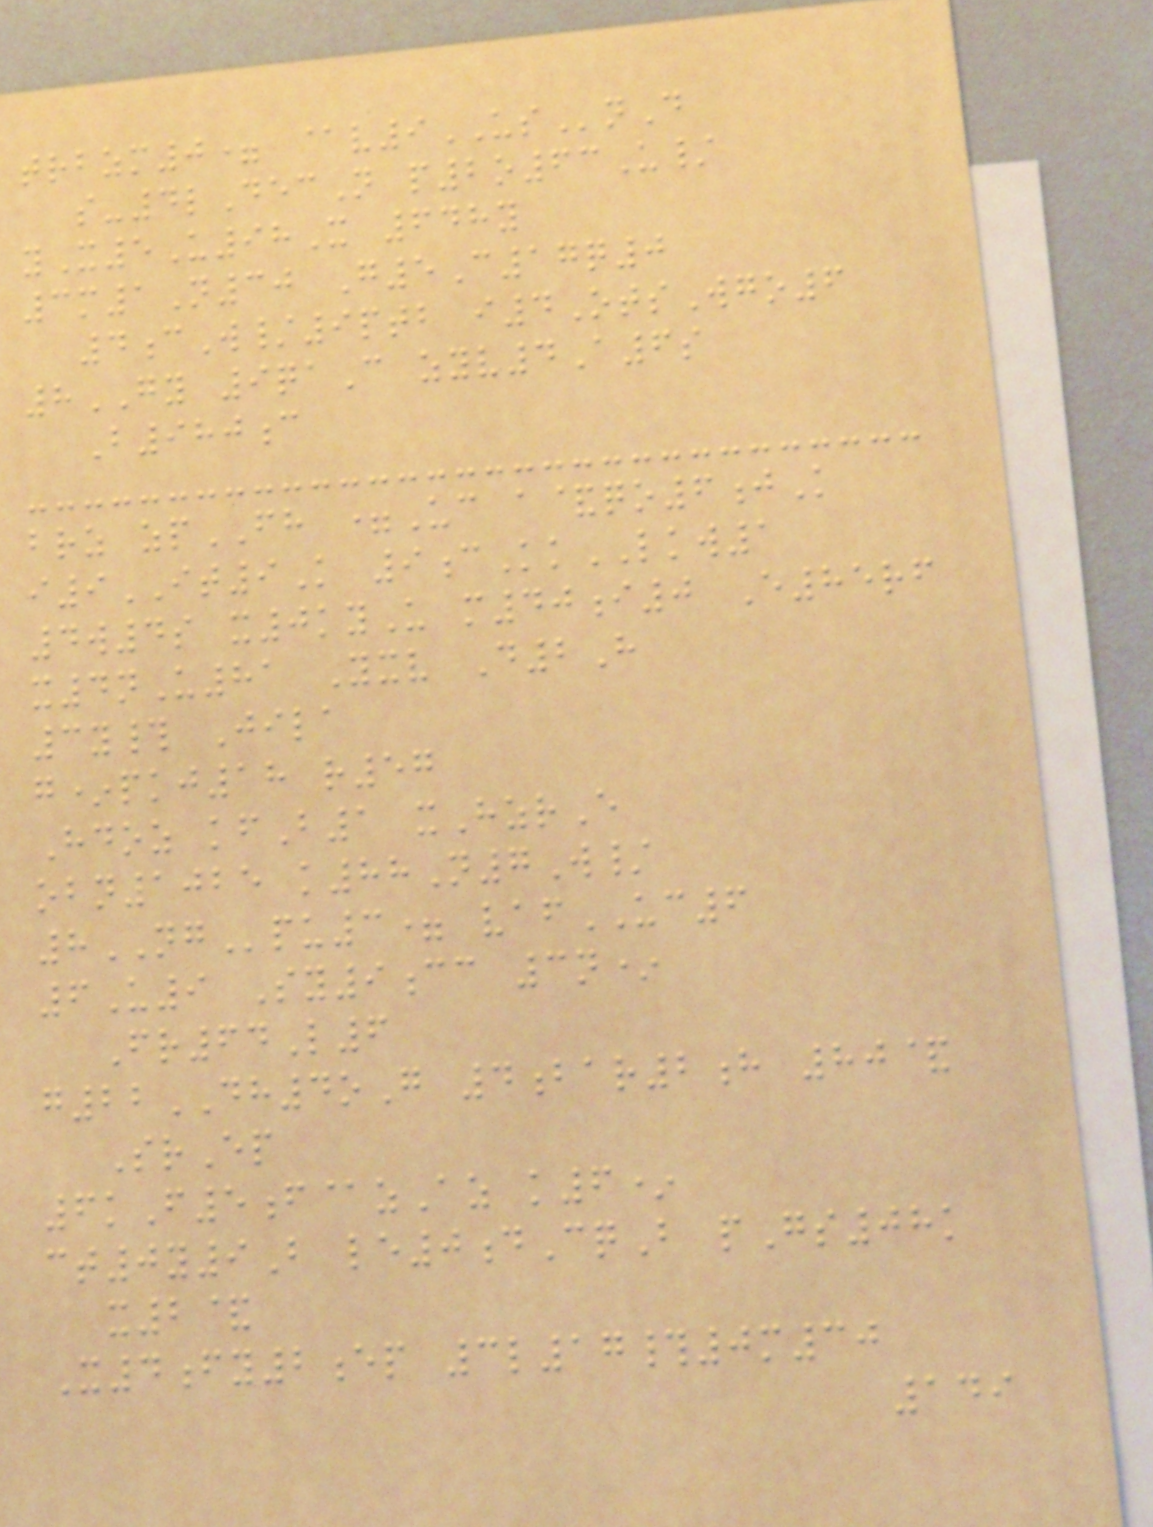trbzm0= @v9USnD
s-4lDecN p2o63U/
yX5U98X 648y
3m1N30 G5C17q0
4cW/9ptb i4OtsWgo6
8GY 9qaC zyv4A6s
B980c
brz zpFH =Uc a&qo6jK
i9IT9K 9cKkLKW1
4w4s x0kyU m40i0 E85rf
x4nU81 Yxv D2H
3y# Jila
g*pkj18 r57
Hdoz kfB1 xHzrE
obn1025 k88N7W/
8NGpu3= vafUC6
6U9 Sy9cc 3n*
Fr64L6
g22DH4oG 4bar2h 80&
SrEp
6kF5f@zAz k6*
ct0y9B le0dCqB pGs08k
x2&
X4fy2ep 3l17#0m30
149
